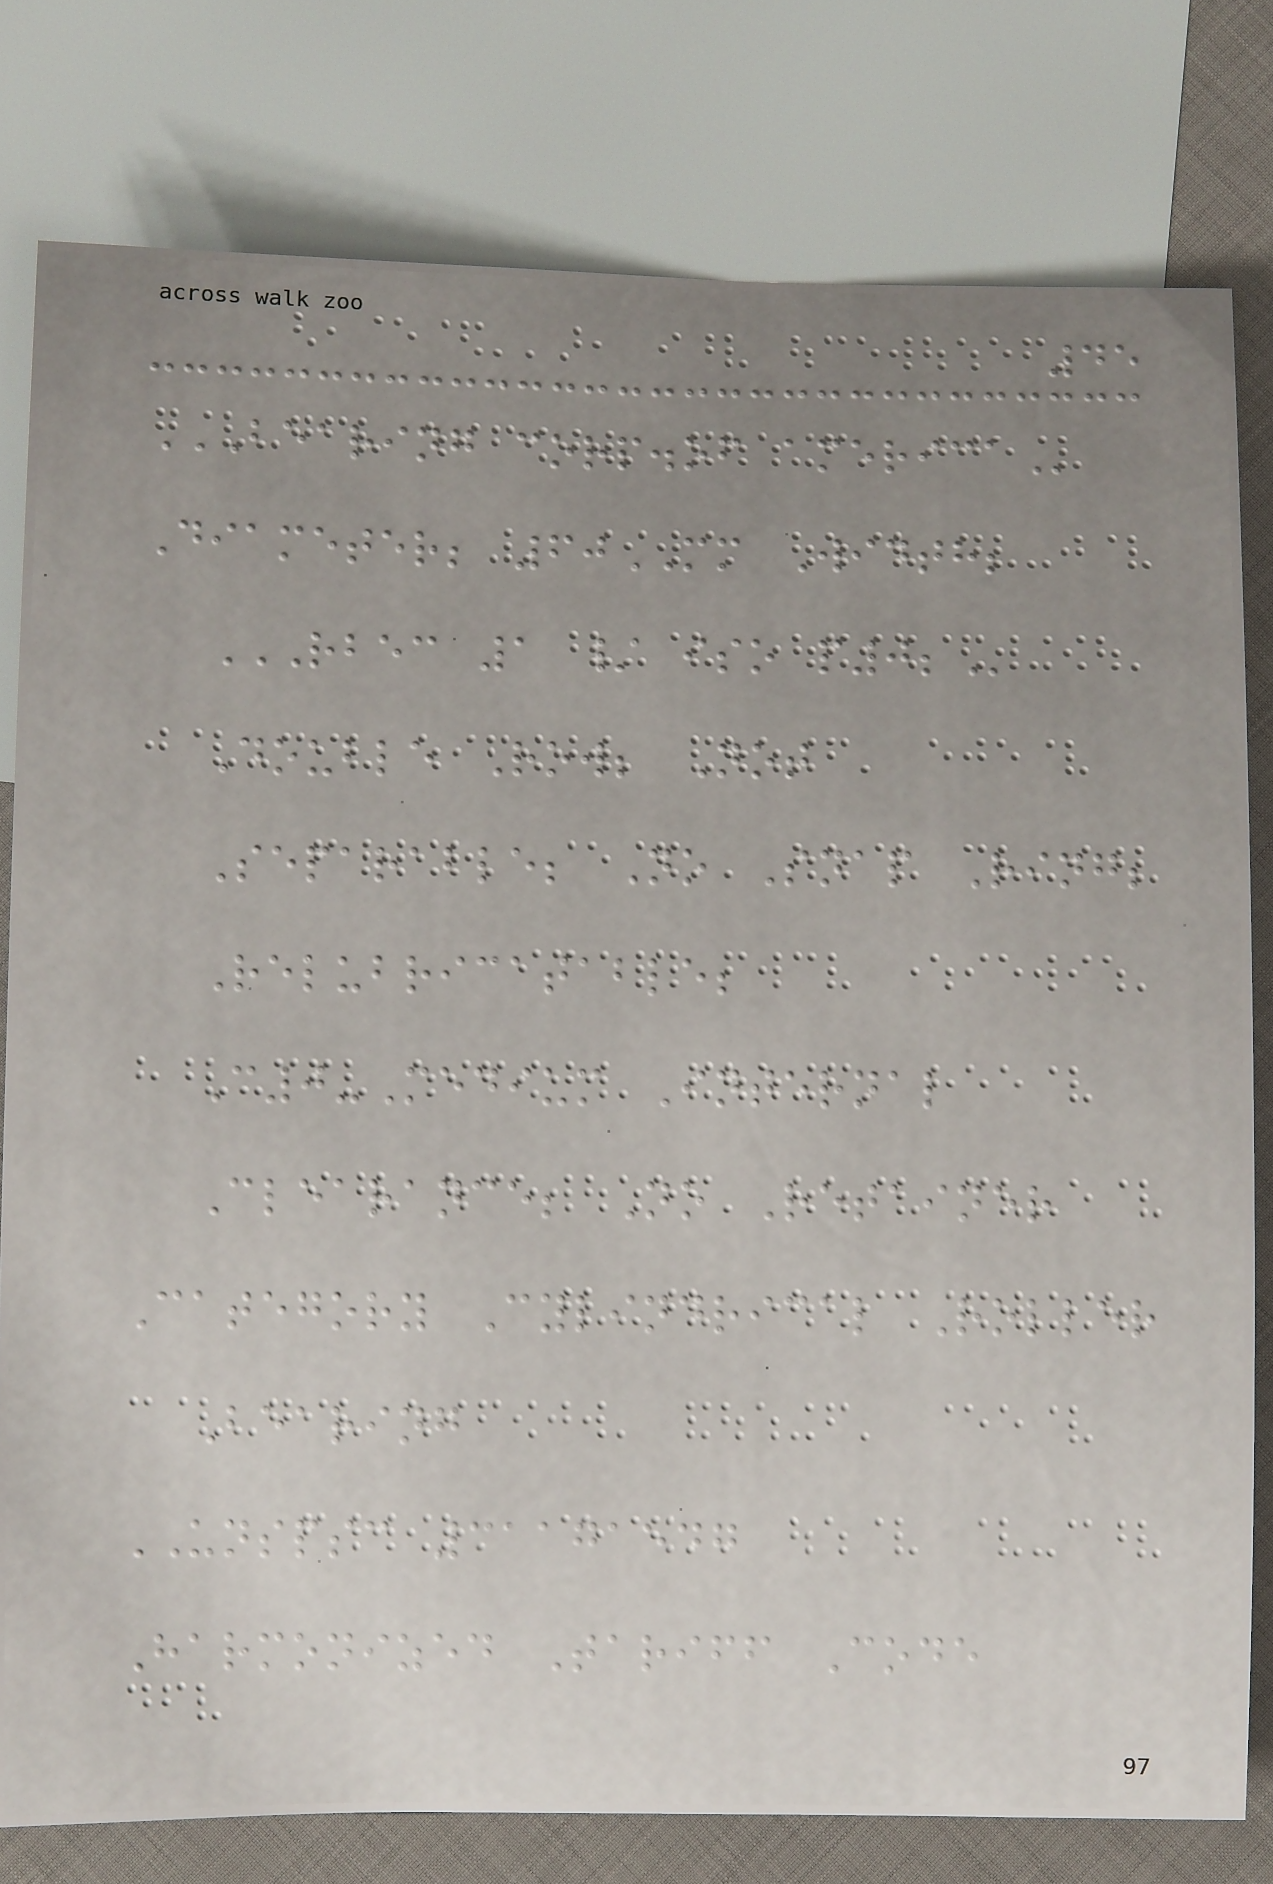45
BEARING CORP.OF AMERICA
Diameter; 60MM Width;
RBEC 1 / ISO P0;
Double Row; Not
Separable; No Snap Ring;
Relubricatable;
C0-Medium Internal
Clearance; No Retainer
Category Cylindrical Roller
Bearing
UNSPSC 31171547
Harmonized Tariff Code
